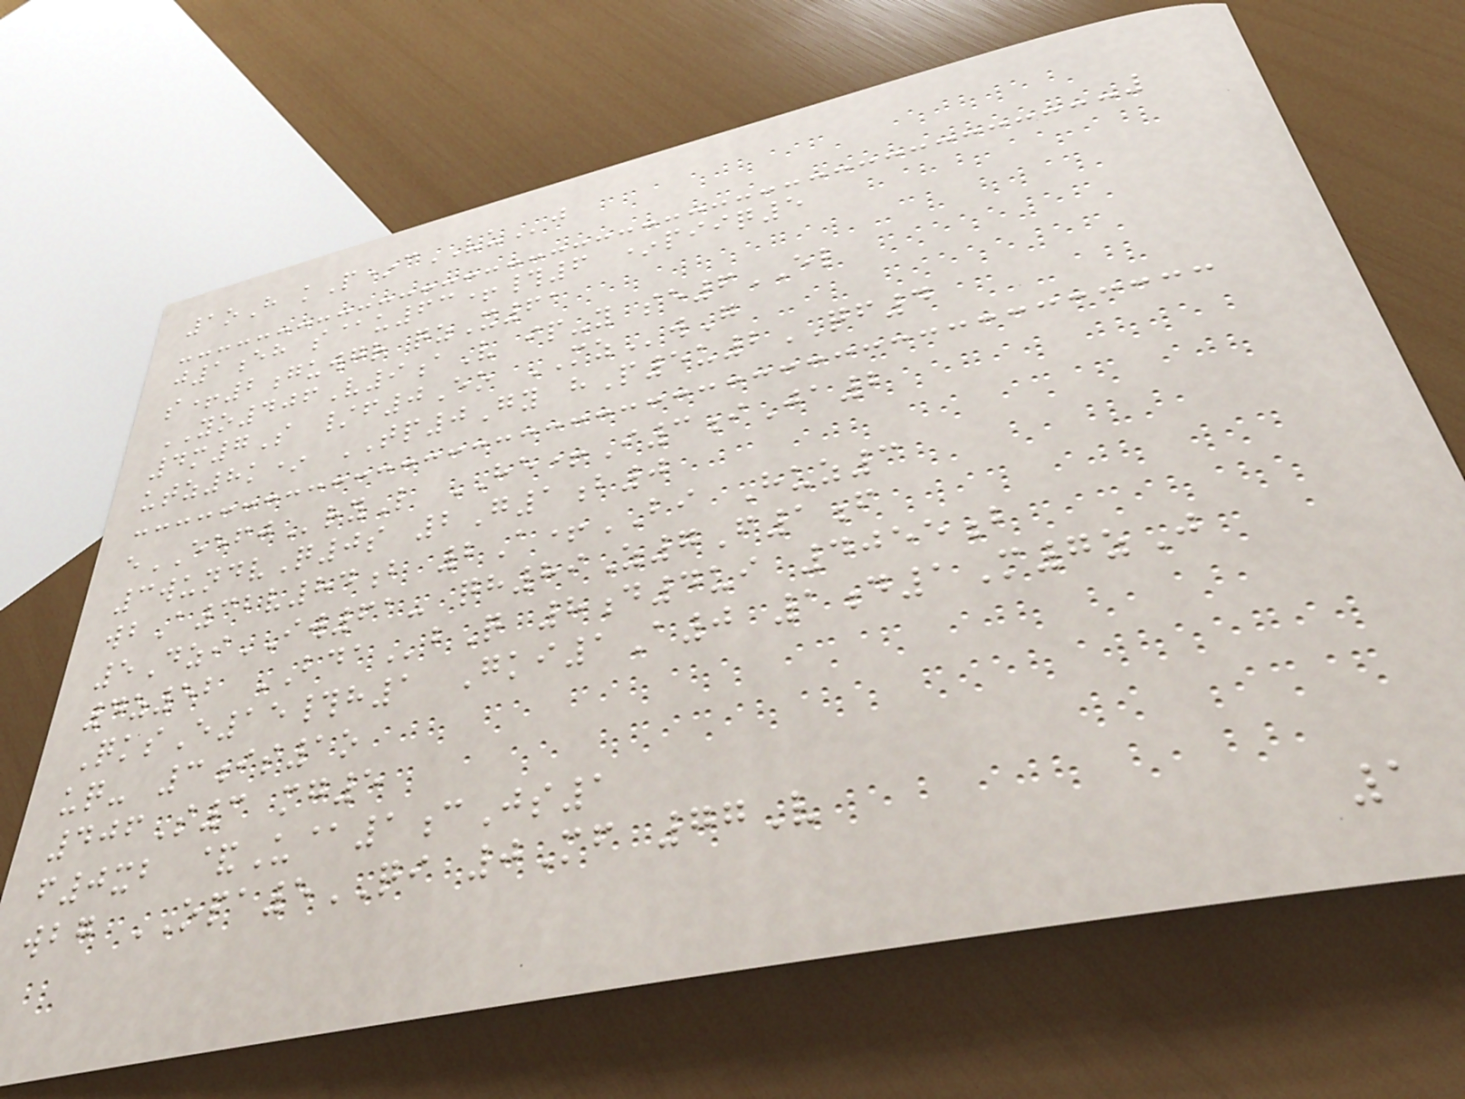1oH kP*cVUj
j1eh s@u63+#6 *piiq5
s+2guwgr qzX61
YO406V9aV ip-y se6EL
4m7S /f0Eo MZwG
utz8k* TP0Gy hP5u2QF4
eEEFJryL HE+I3iJa2
3wundvQ0s 2G1b0
wbA32v84b 2A+BI Huz3
5DziIW61- qh89Z7F1f
4z52 BDAbQ 8d4ui 4055b
QksE15#h1 Gki1A0 1d1M7zJ
uq- 3is1o
406S3 mg5
f0xb &U@1cJs1
wbg OPA5QI 0Mf 77V
1
